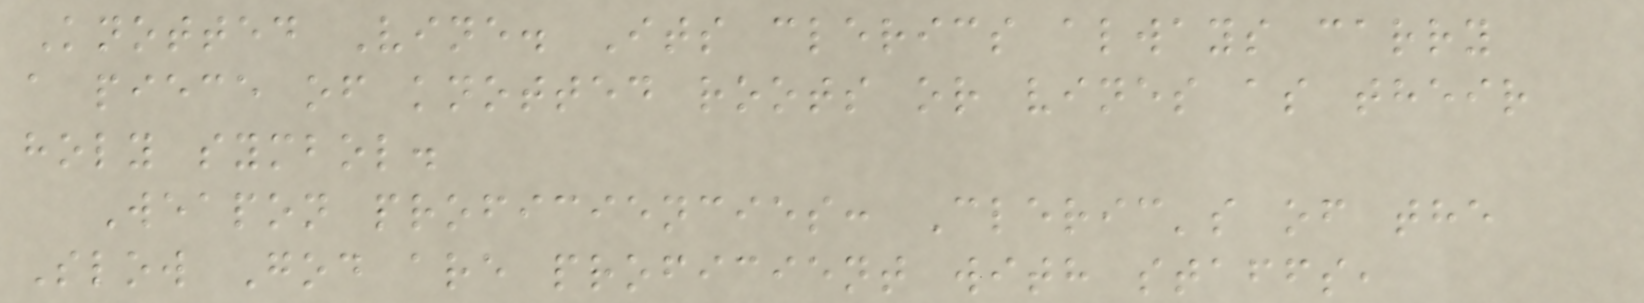Knotted Vine. Its clerics always carry
a piece of knotted roots or vines as their
holy symbol.
Weapon proficiencies: Cleric's of the
Slow God are proficient with staffs,
